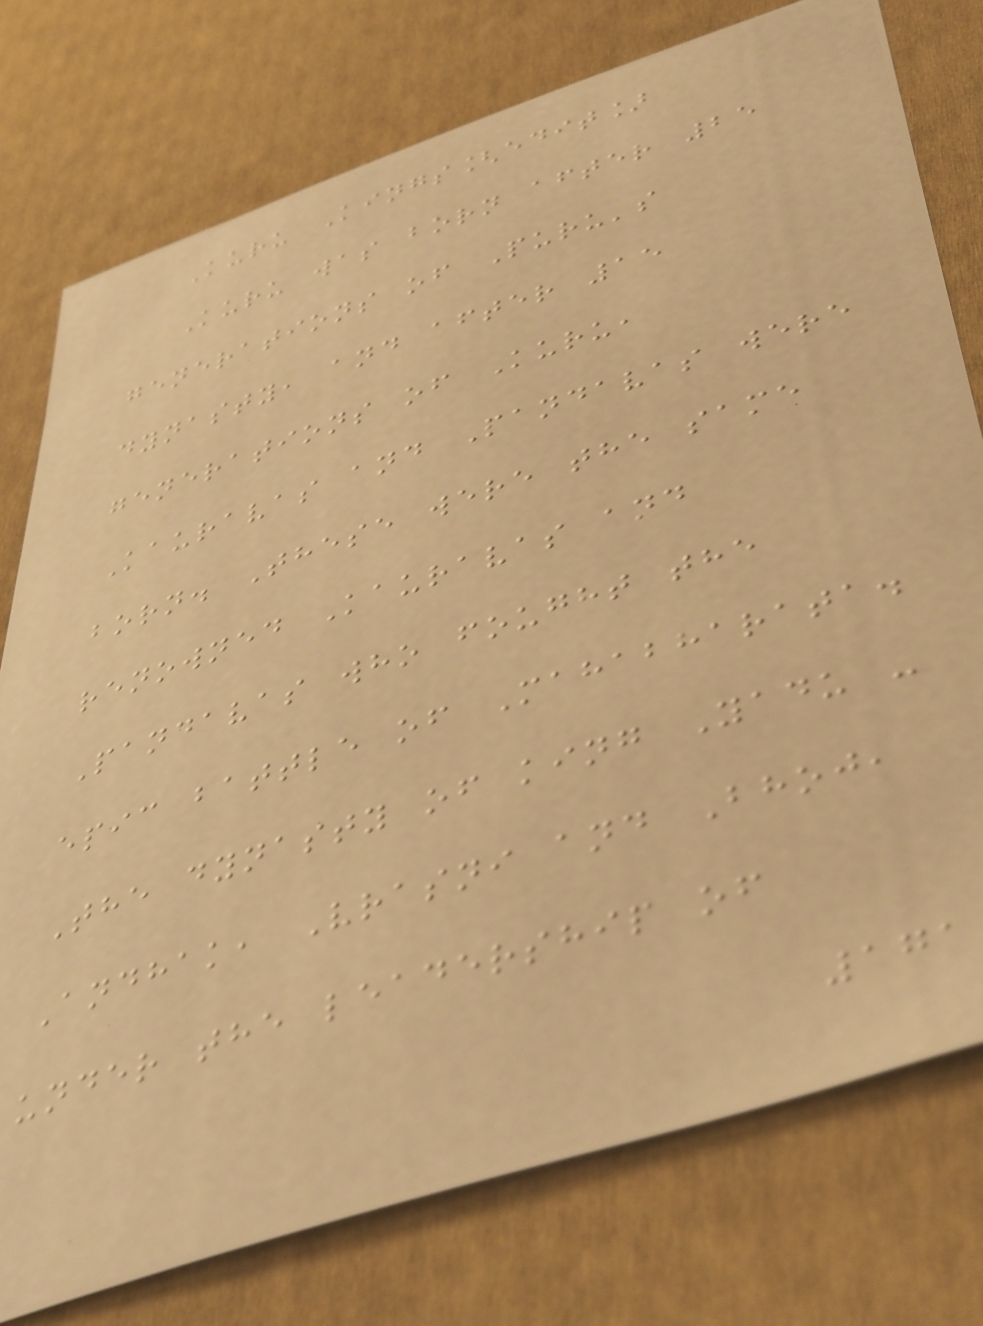Kuru Kings[edit]
Kuru was born after 25
generations of Puru's
dynasty, and after 15
generations of Kuru,
Kauravas and Pandavas were
born. These were the same
renowned Kauravas and
Pandavas who fought the
epic battle of Mahabharata.
The dynasty of king Yadu -
Andhak, Vrasni and Bhoj,
under the leadership of
171
